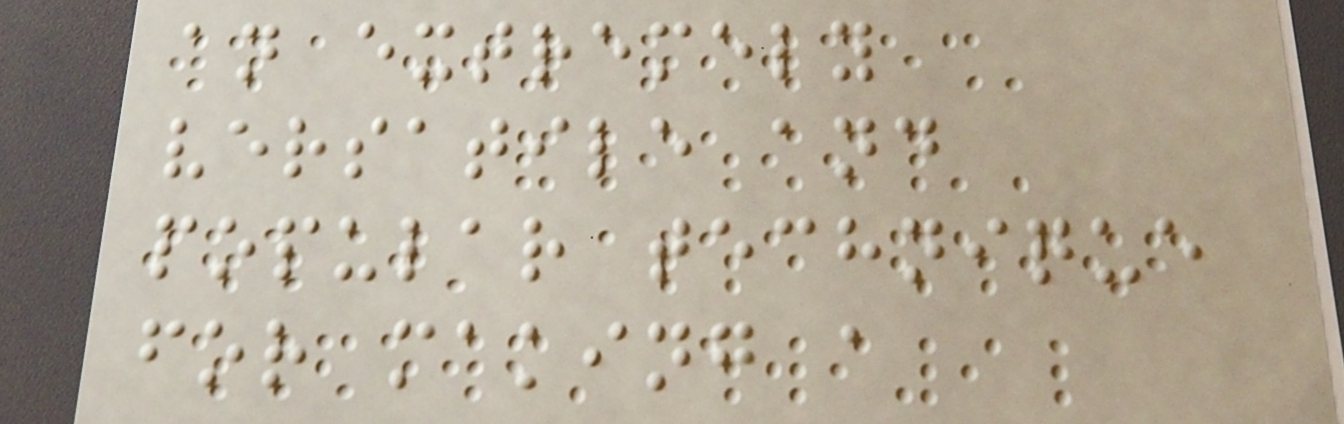an extremely
versatile and
popular technique
for making a
